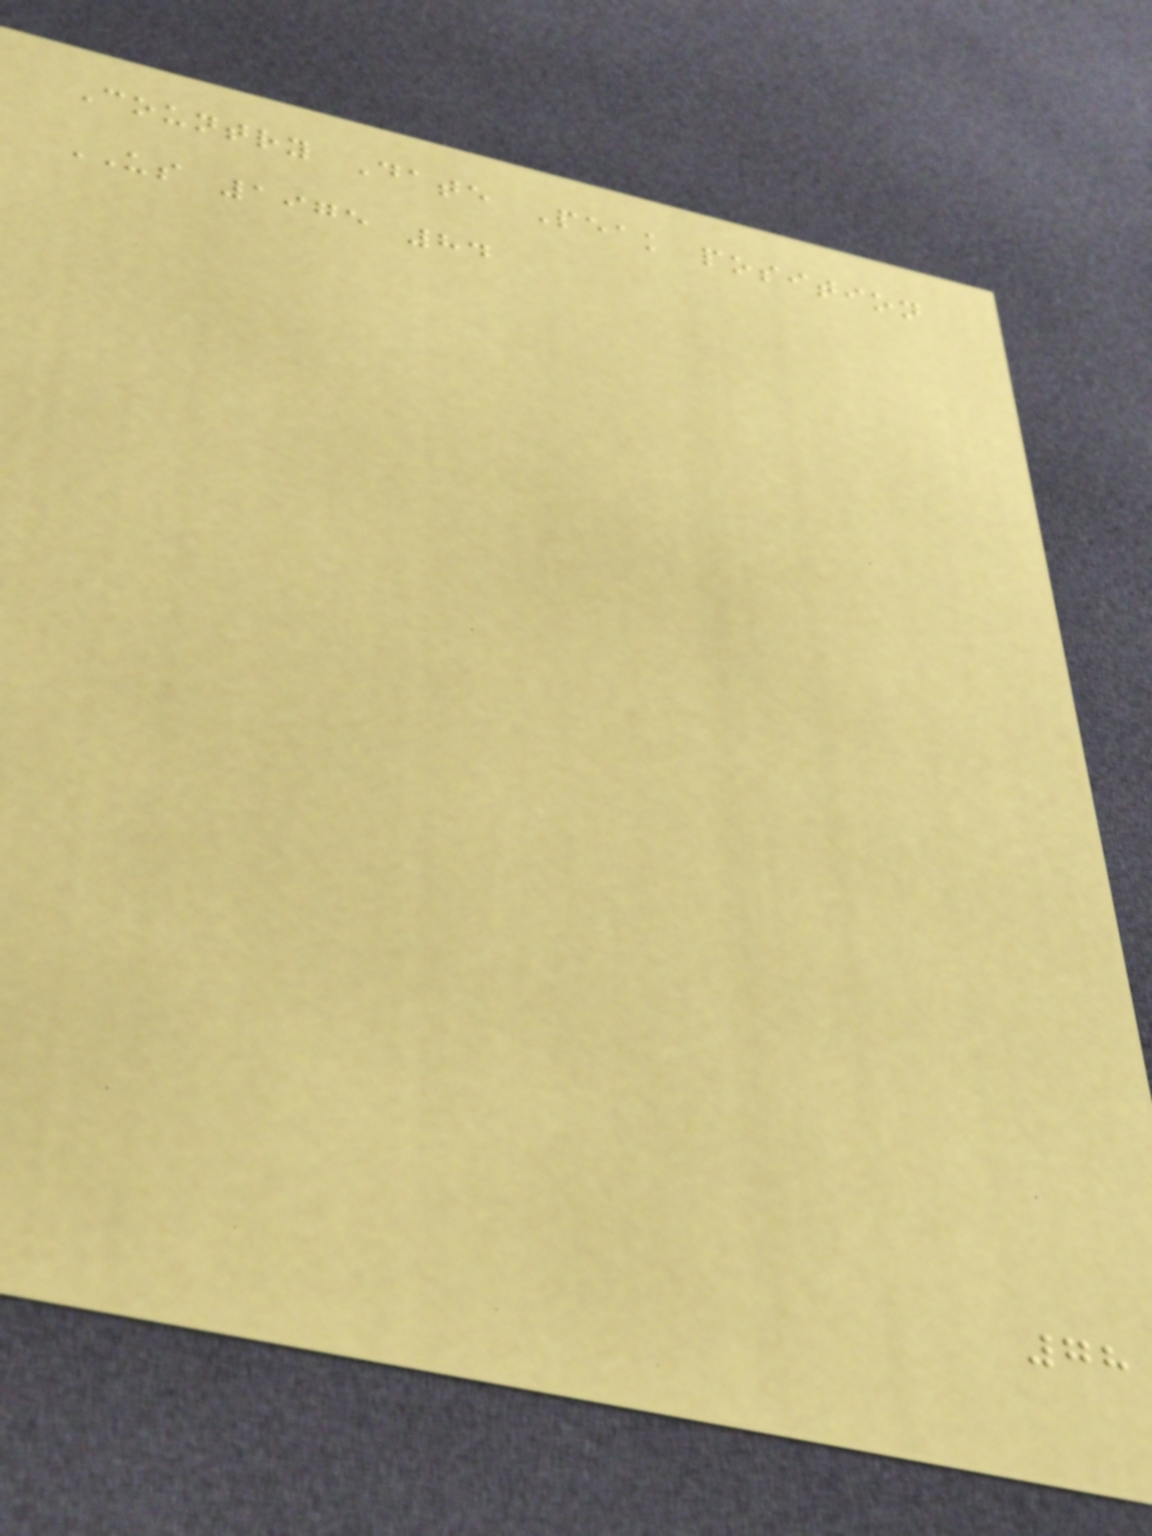Country Date Peak position
US 1975 84
78
